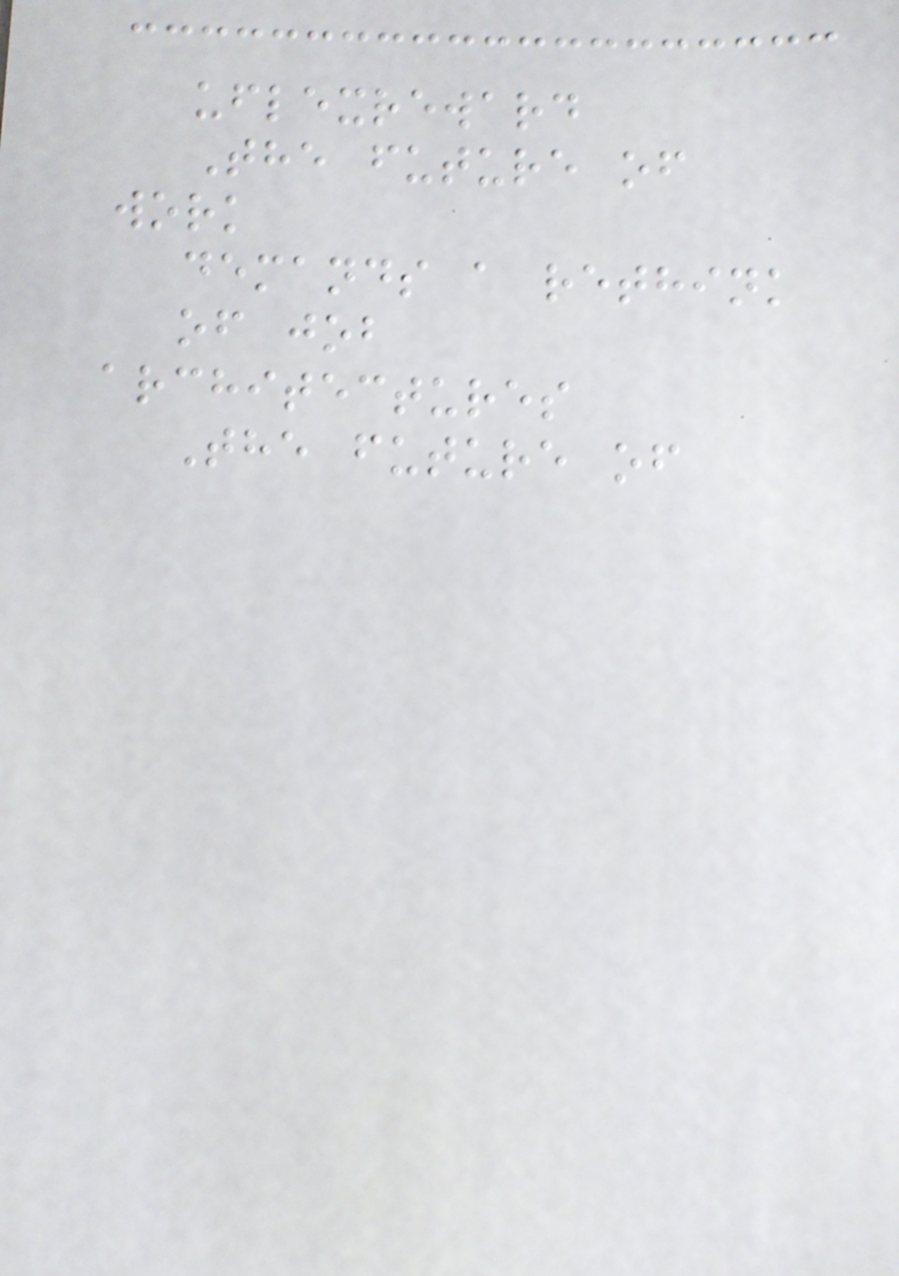uflexreward
The future of
work
demands a rethink
of job
architectures
The future of
